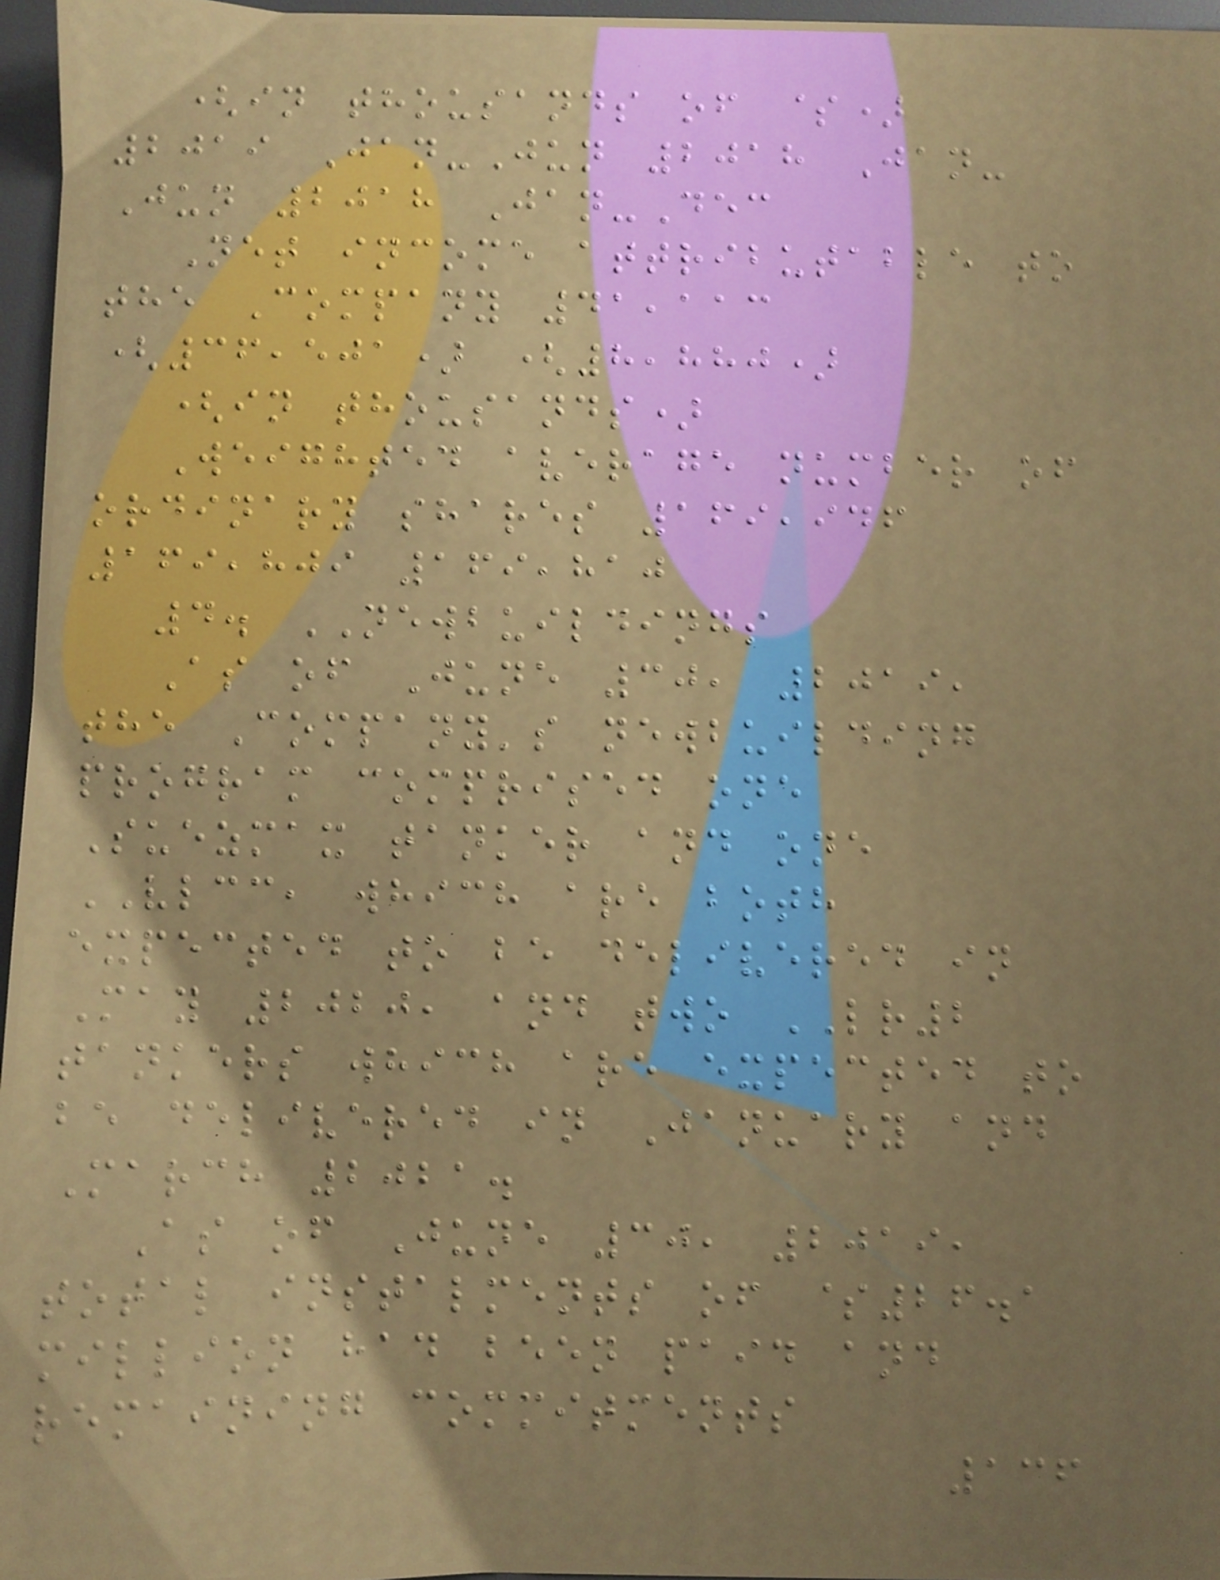(in thousands of $)
2019 Jan-Jun 2018 Jan-
Jun 2018 Jan-Dec
Net income attributable to
the Company 41,113
(36,501) (8,880)
(in thousands)
Weighted average number of
ordinary shares 169,946
169,809 169,810
4. NEWBUILDINGS
As of June 30, 2019,
the Company's newbuilding
program comprised one
Suezmax tanker and one
VLCC, which are both
expected to be delivered in
May 2020, and two LR2
tankers which are expected to
be delivered in January and
March 2021.
As of June 30, 2019,
total instalments of $26.1
million had been paid and
remaining commitments
136
